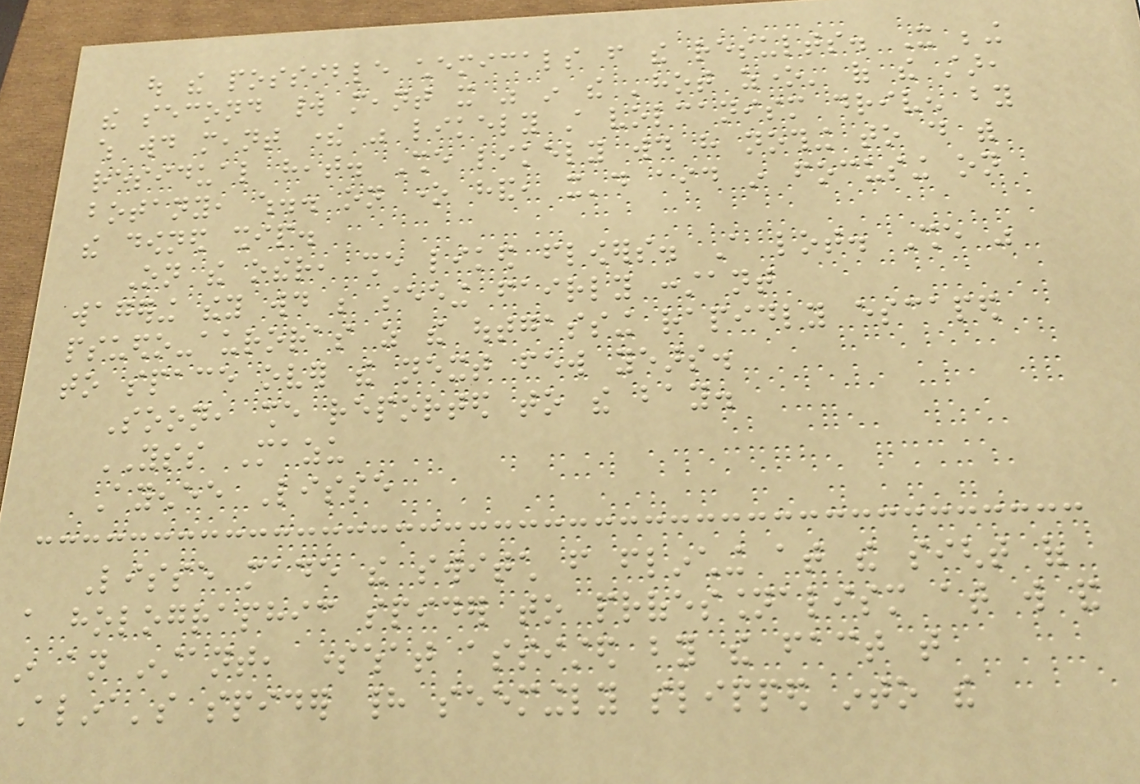out the possible chemicals from the results. It being
the second world meant it was in the 'hot zone' of the star,
which would meant there was likely still volcanism driven by
residual heat. She likely would have nothing to do with
botany, which.. on one hand, it'd aid in focusing on
the downed ship.
On the other, she liked flowers. A lot. She was
wagering they would be seeing fairly constant
psuedo-auroras as the outgassing rapidly escaped
to space over the next few years.
Soon, she reported to the bay.
YSS Mazu
Ayenee Lisse
Lisse made the switch from flinching at the sight of
a holographic spider to professionalism at will and
in an instant, somewhat assisted by the fact that
Alina's spider had seemingly slipped into the
